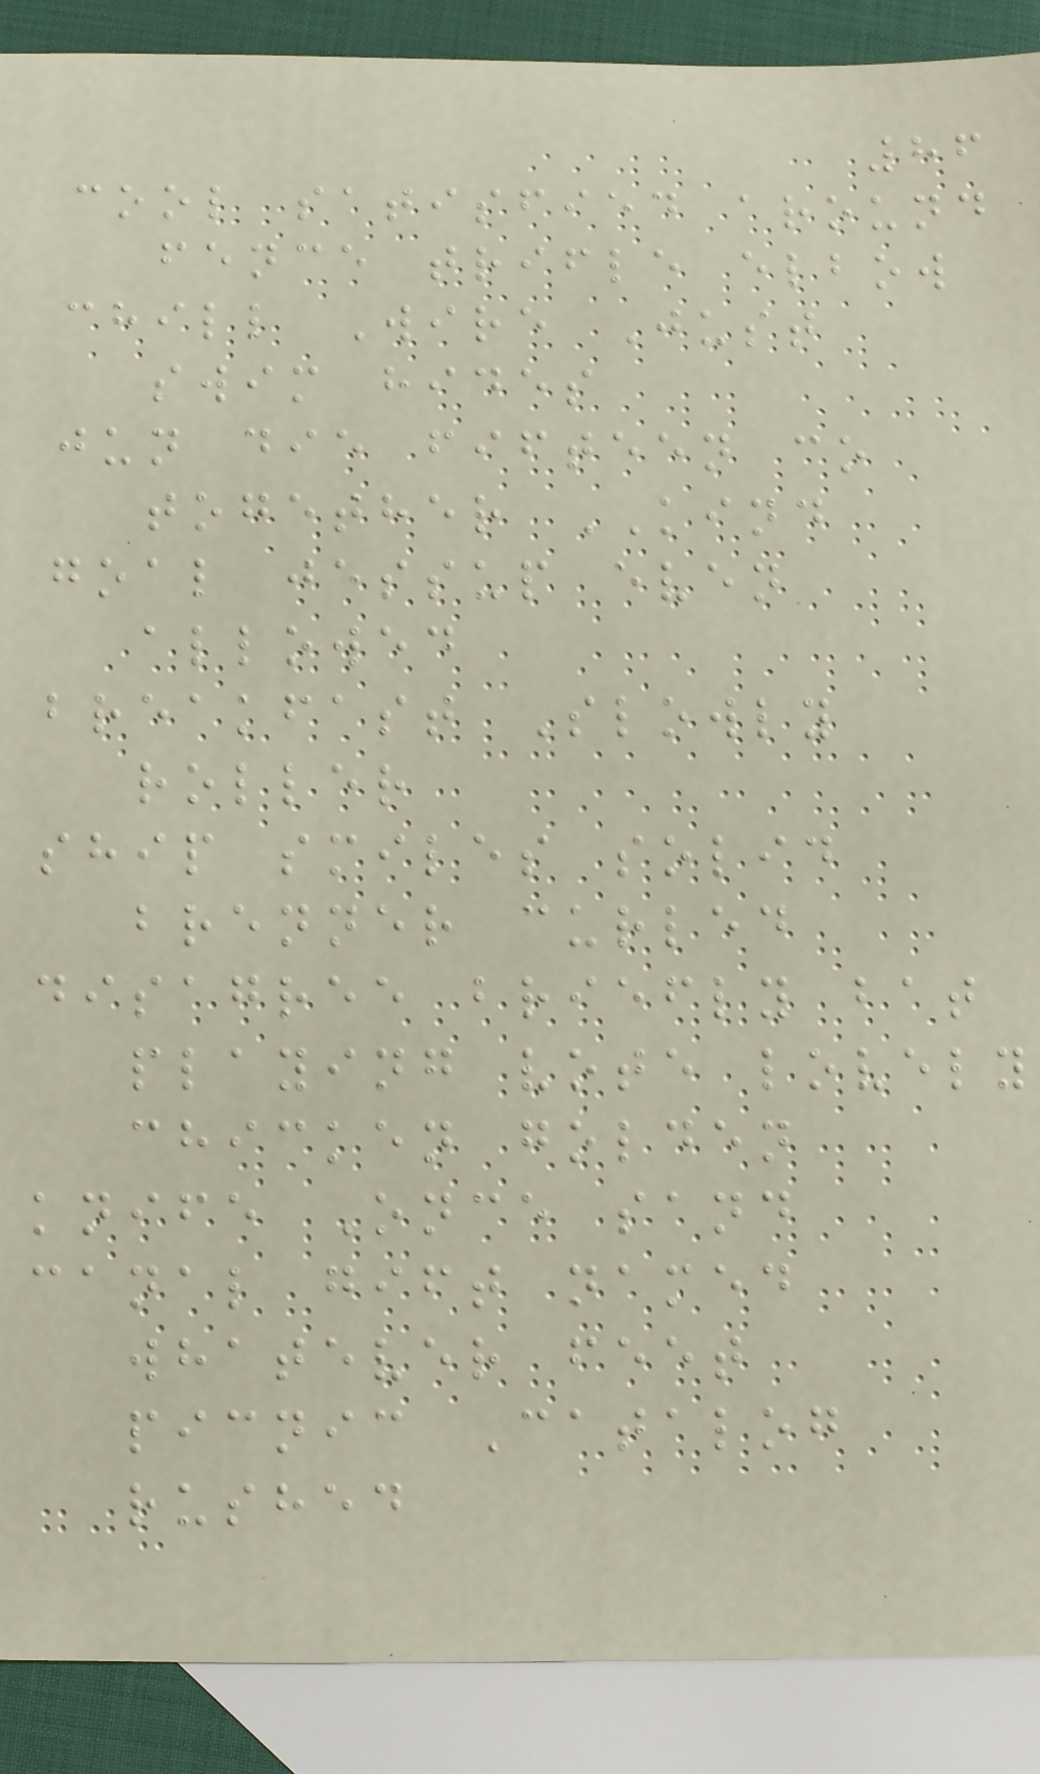86
cool satisfied around
fence trifle elbow
chill Wire Just
swim hides
jun die fifteen co
together KIND
goal jessup even
allowed
breakfast Slowly
roller
ship smiles solid
brenner curled
disagree briefly bat
playing vote lovely
chicken golden
knife Once sand
canal gift named
whatever feet
picnic Catalog
rushed
